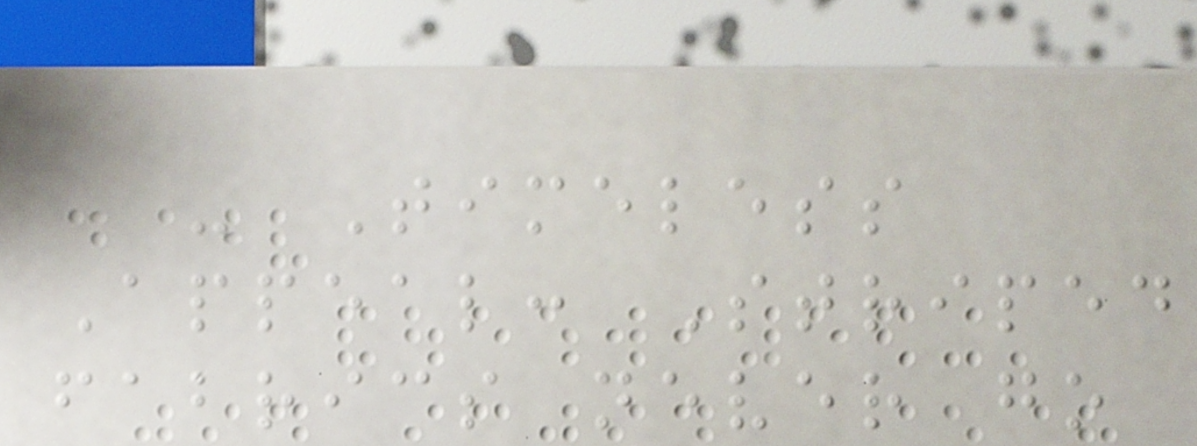- Timeless
Appeal: Striped
fabrics never go
